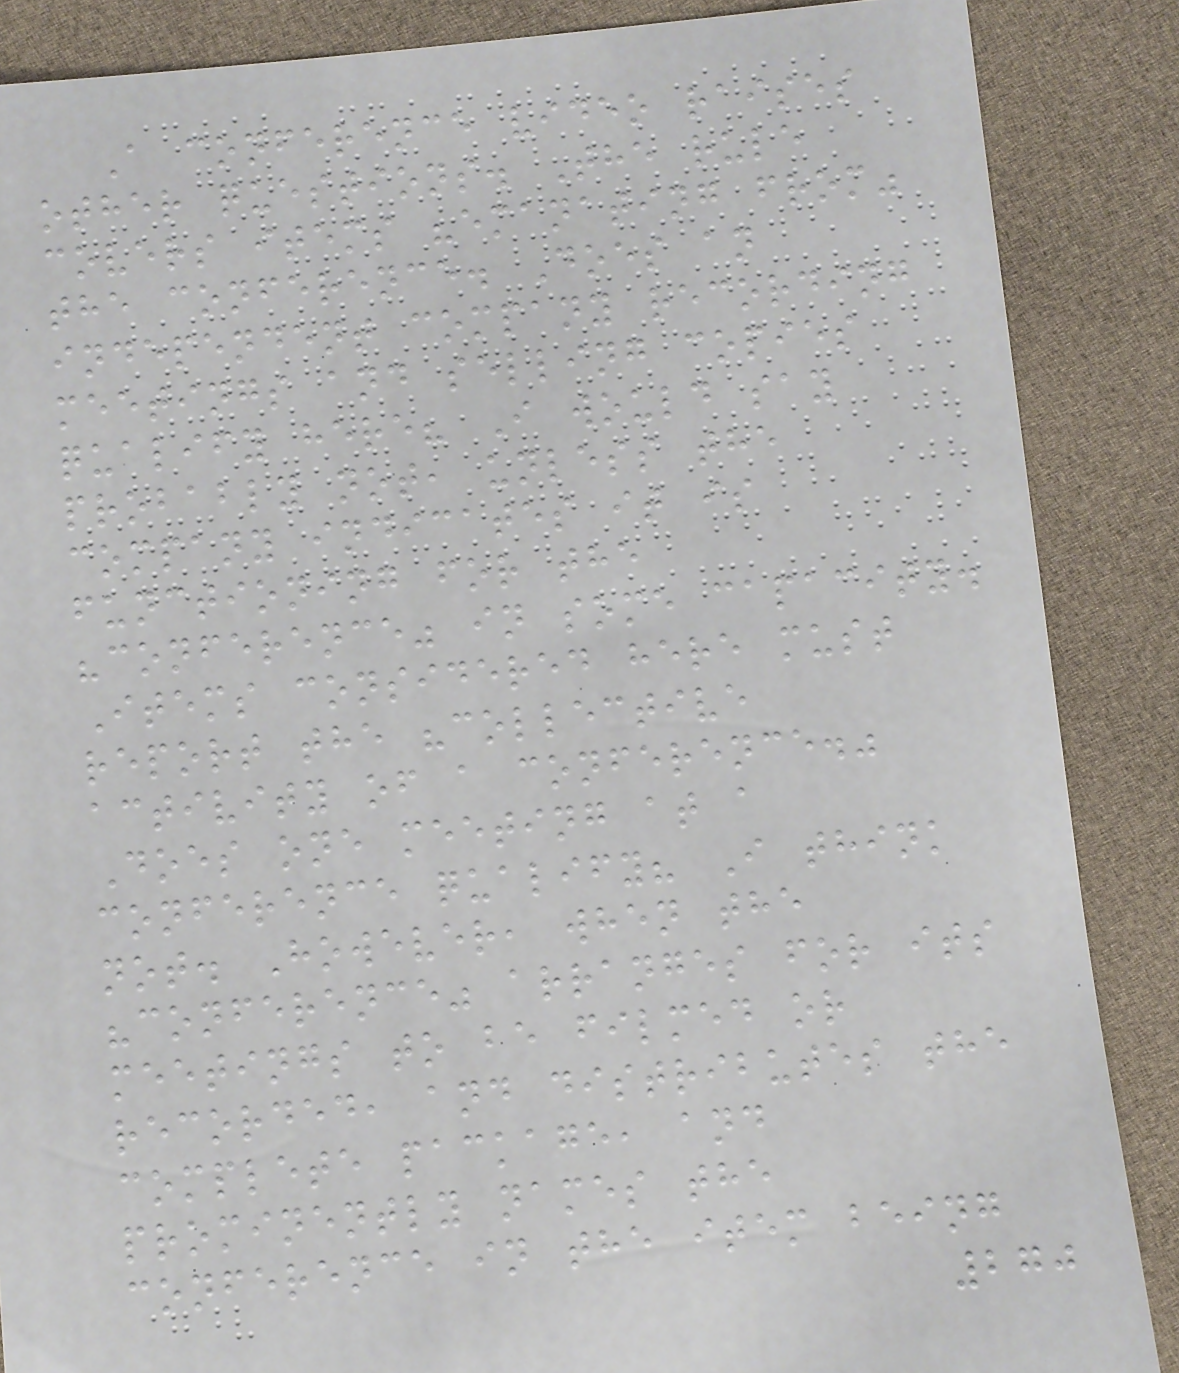A conference video raises
other questions. The rule
covers items "emanating from"
the conference. Does an
independent company recording
meetings and selling copies
qualify here? I would say
probably not, unless the
company indicates it is
functioning for the
"conference" in some capacity.
Items considered here must
report the "collective
activity of a conference."
Does one meeting at a
conference qualify? I think
not. However, when the
"conference" arranges for its
meetings to be filmed or
recorded, and distributes the
complete package, and
prominently names the
conference in the item being
270
